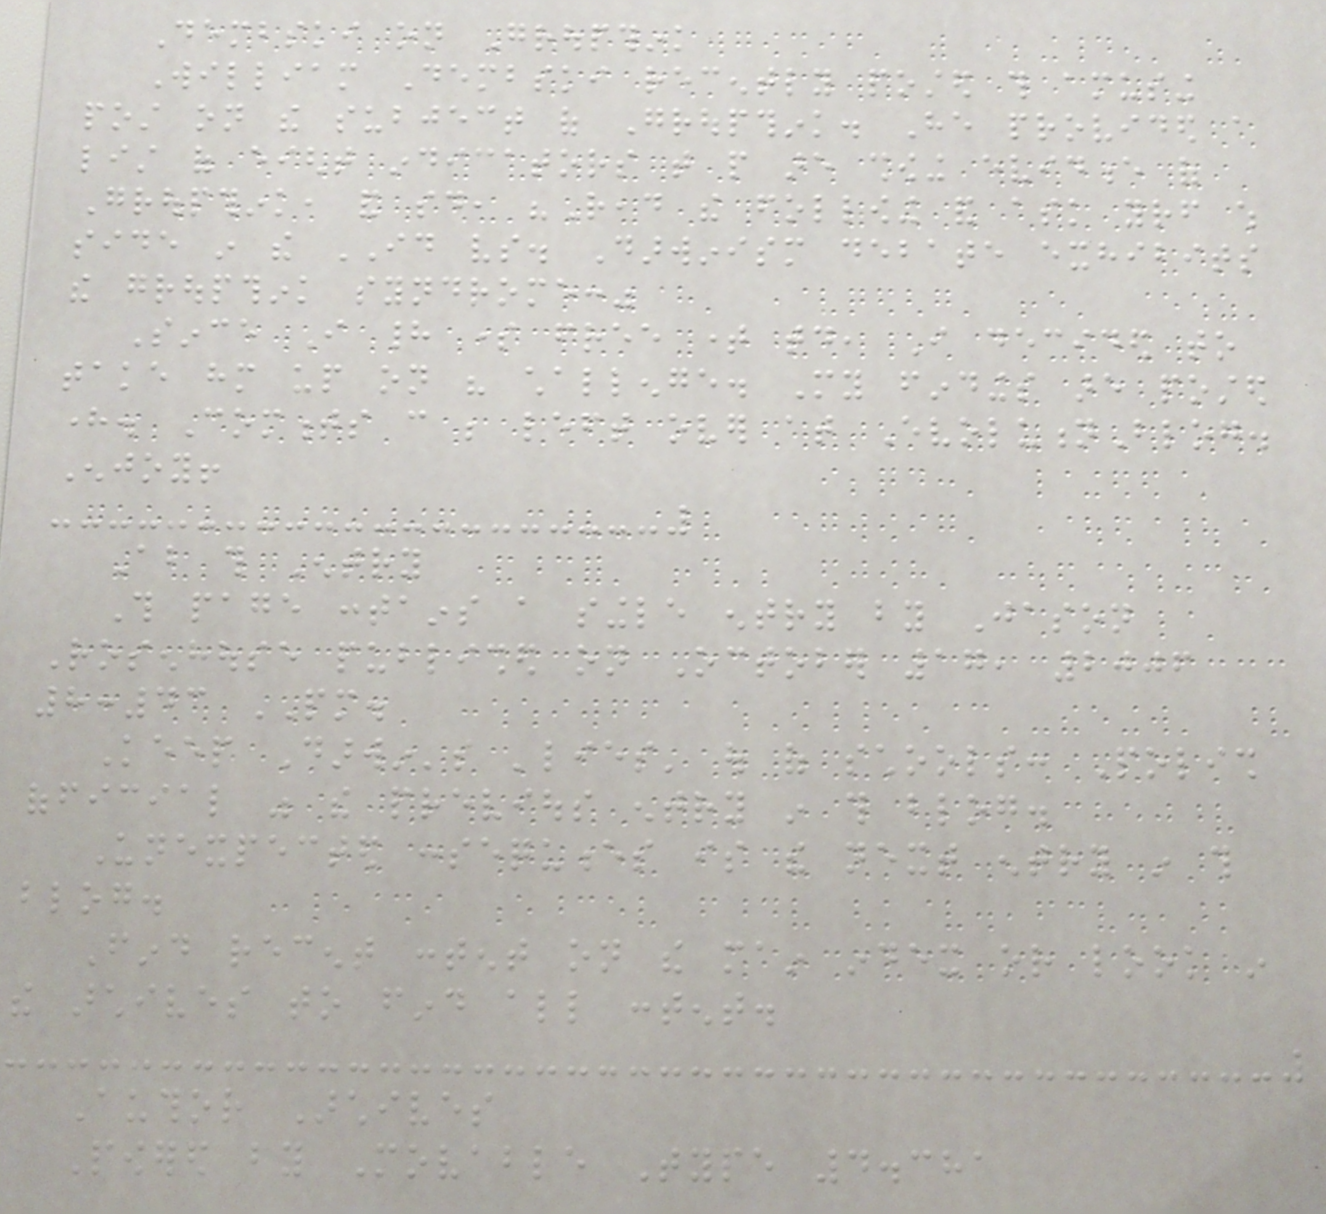Dembski on Groupthink
William Dembski recently posted this amusing
post on the subject of Groupthink. He provided a
list of eight indicators that people are showing evidence of
Groupthink, and said, "Read the following and ask yourself which
side in the ID vs. Darwinism debate exhibits
the groupthink syndrome:"
Since I had some free time today, I decided to
take him up on his challenge. My findings are posted
here. Comments can be left over at EvolutionBlog.
Enjoy!
About this Entry
This page contains a single entry by Jason
Rosenhouse published on October 17, 2006
8:43 PM.
Keep Darwin's 'lies' out of schools: Polish
official was the previous entry in this blog.
Unexpected consequences is the next entry in this
blog.
Find recent content on the main index or look in
the archives to find all content.
Author Archives
Powered by Movable Type 4.381
